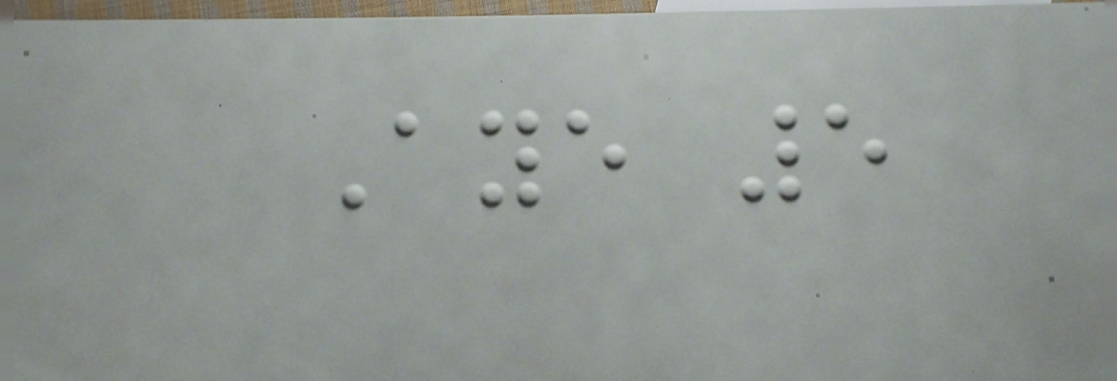Aye 5
